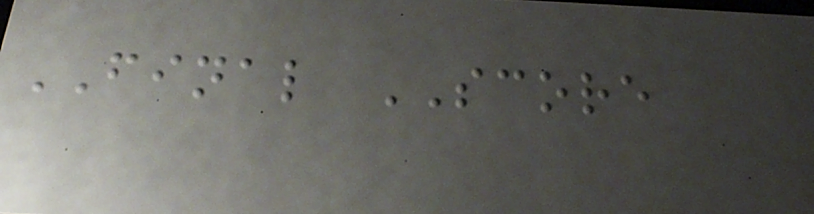FINAL SCORE
